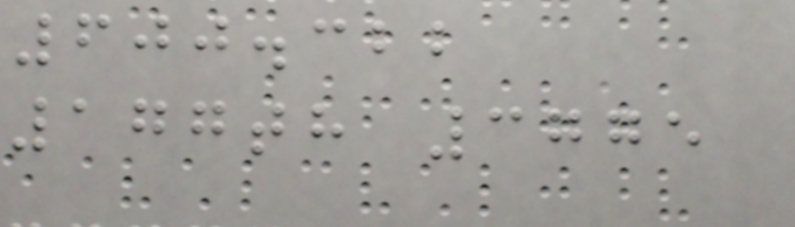600.322
177th 3775
